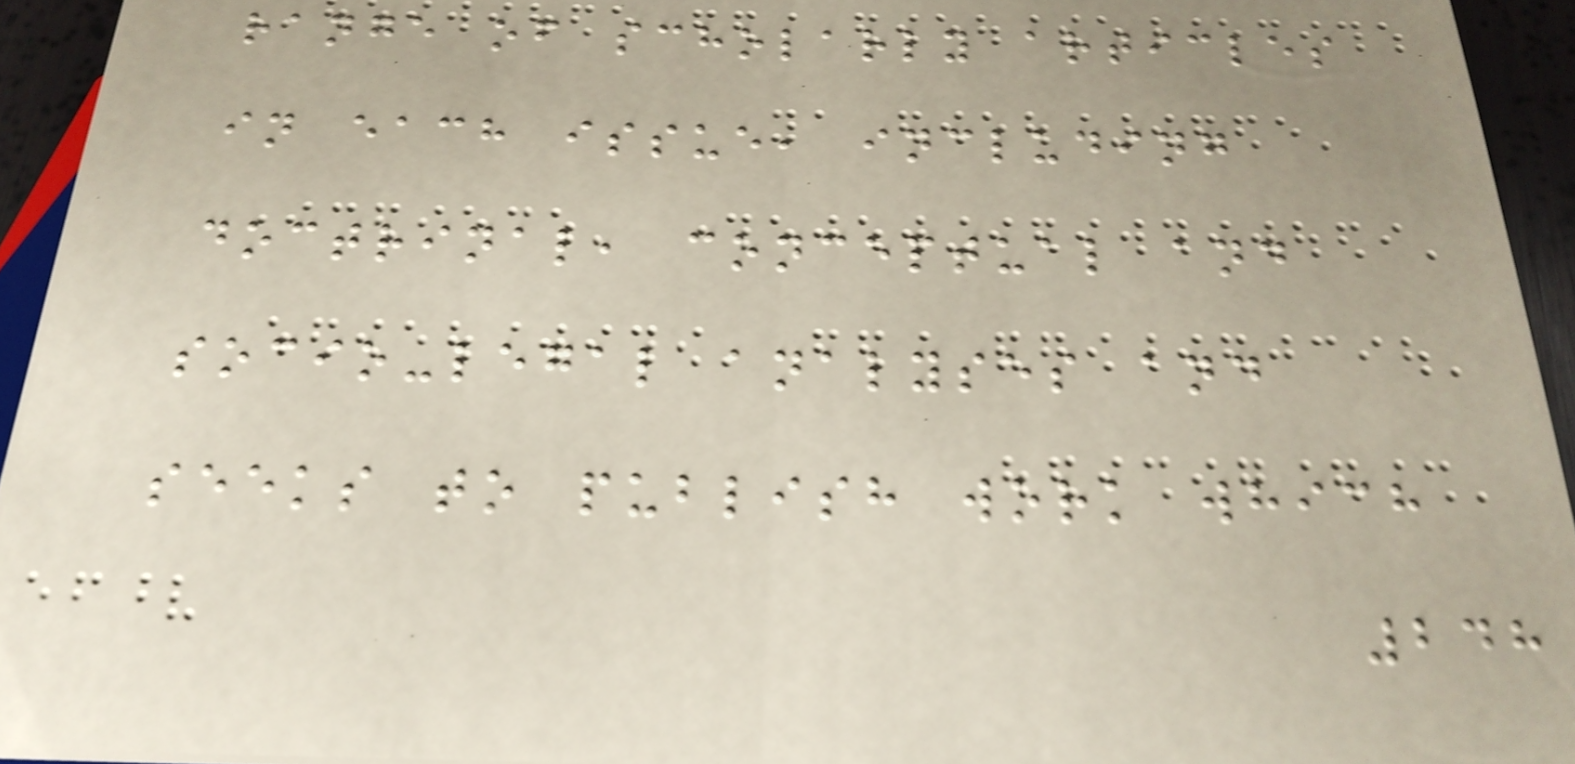range of scholarly articles
in each issue, including
doctrinal, conceptual and
socio-legal analyses and
seeks to publish work which
248
